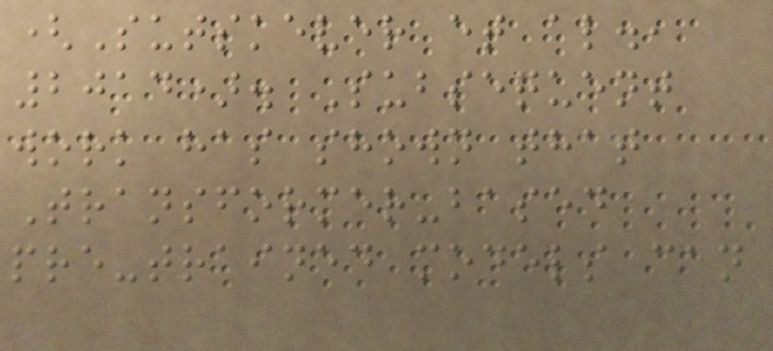(Sutskever et al.,
2014). Subsequent
work has shown that
Transformer-based
pre-trained models can
